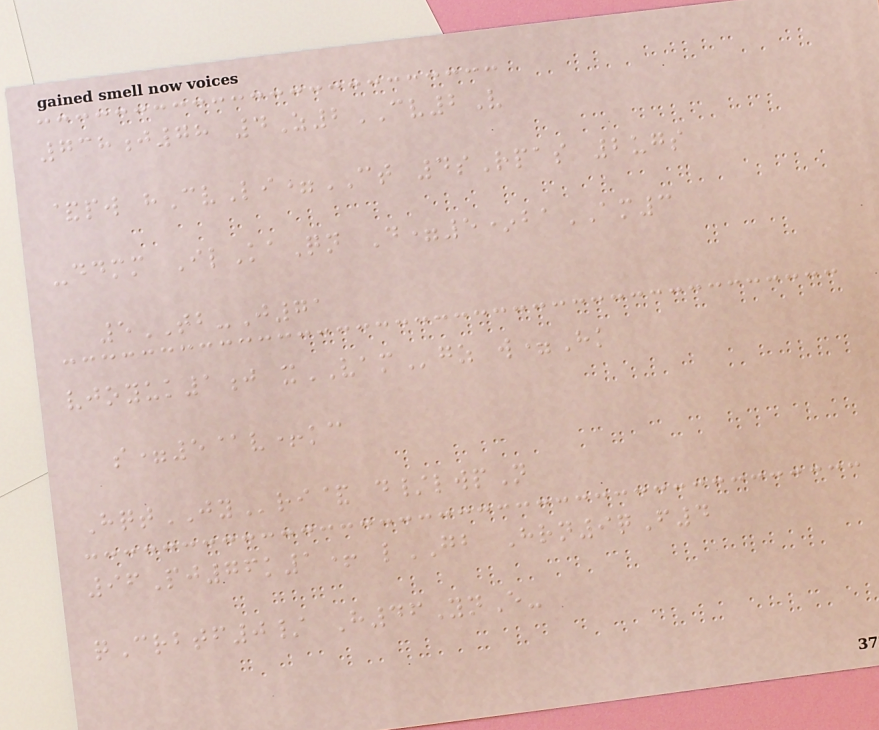738j78 4Z2CV2V
&pw hCvLi=CT 4sRpas 2ugs
-ddmm IlKaQn D=5*baAM3
5TB-J71
vjoyuk1j xVAMgz w=Hk
s=5@v+kc
HqtJYri& d/lwpN
96Pj76k1+ lGB Hrn9qF4
qCrbtf0/ H46YnE-
